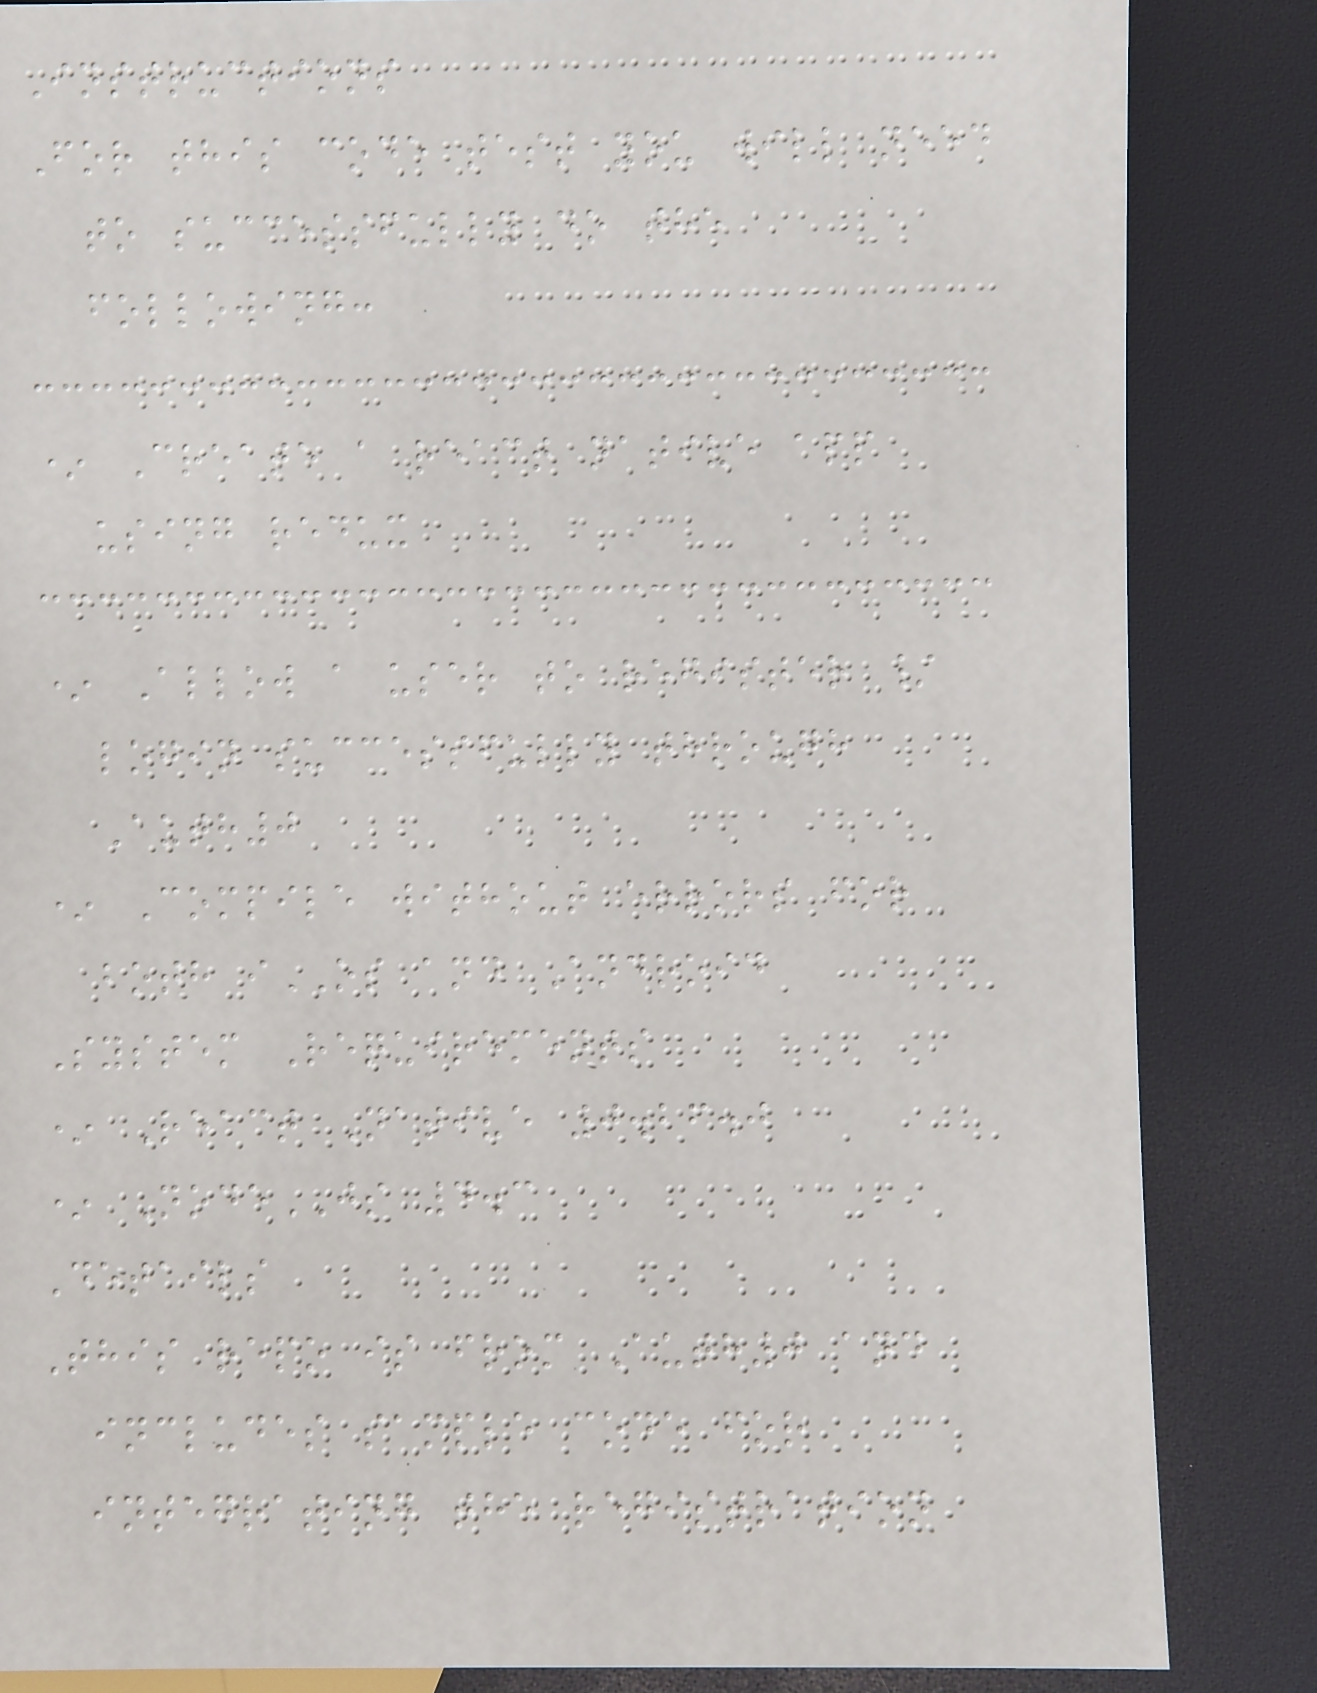Instructions
For this code test you will need
to successfully do the
following:
* Create a react native app
using redux
* Allow a user to register /
login successfully through
Auth0
* Compile without errors for
both iOS and Android
System Requirements
* React Native 0.26.0
* NodeJS 4.3
Details
This repo is from Auth0 and
includes sample code for
integrating the registration
